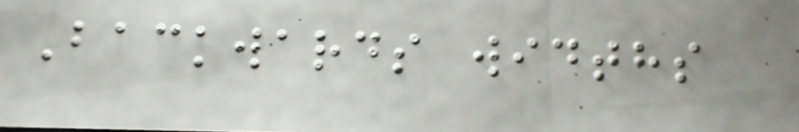Backwards widths
